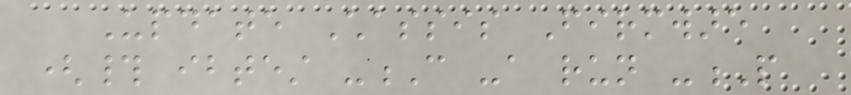Update Chassis Firmware
(# ibtest -C -a run -P
